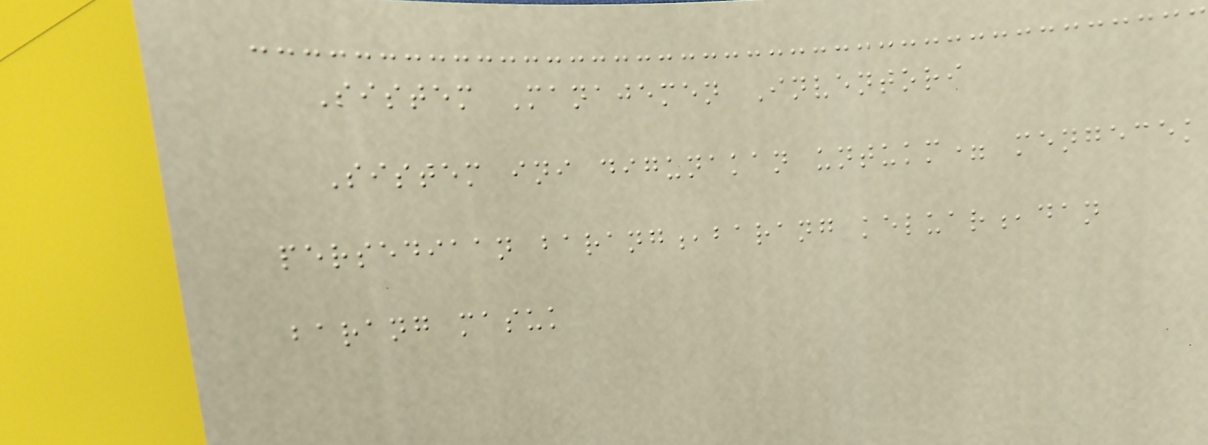Sistem Manajemen Inventori
Sistem ini digunakan untukm= mengecek
persediaan barang,barang keluar,dan
barang masuk
